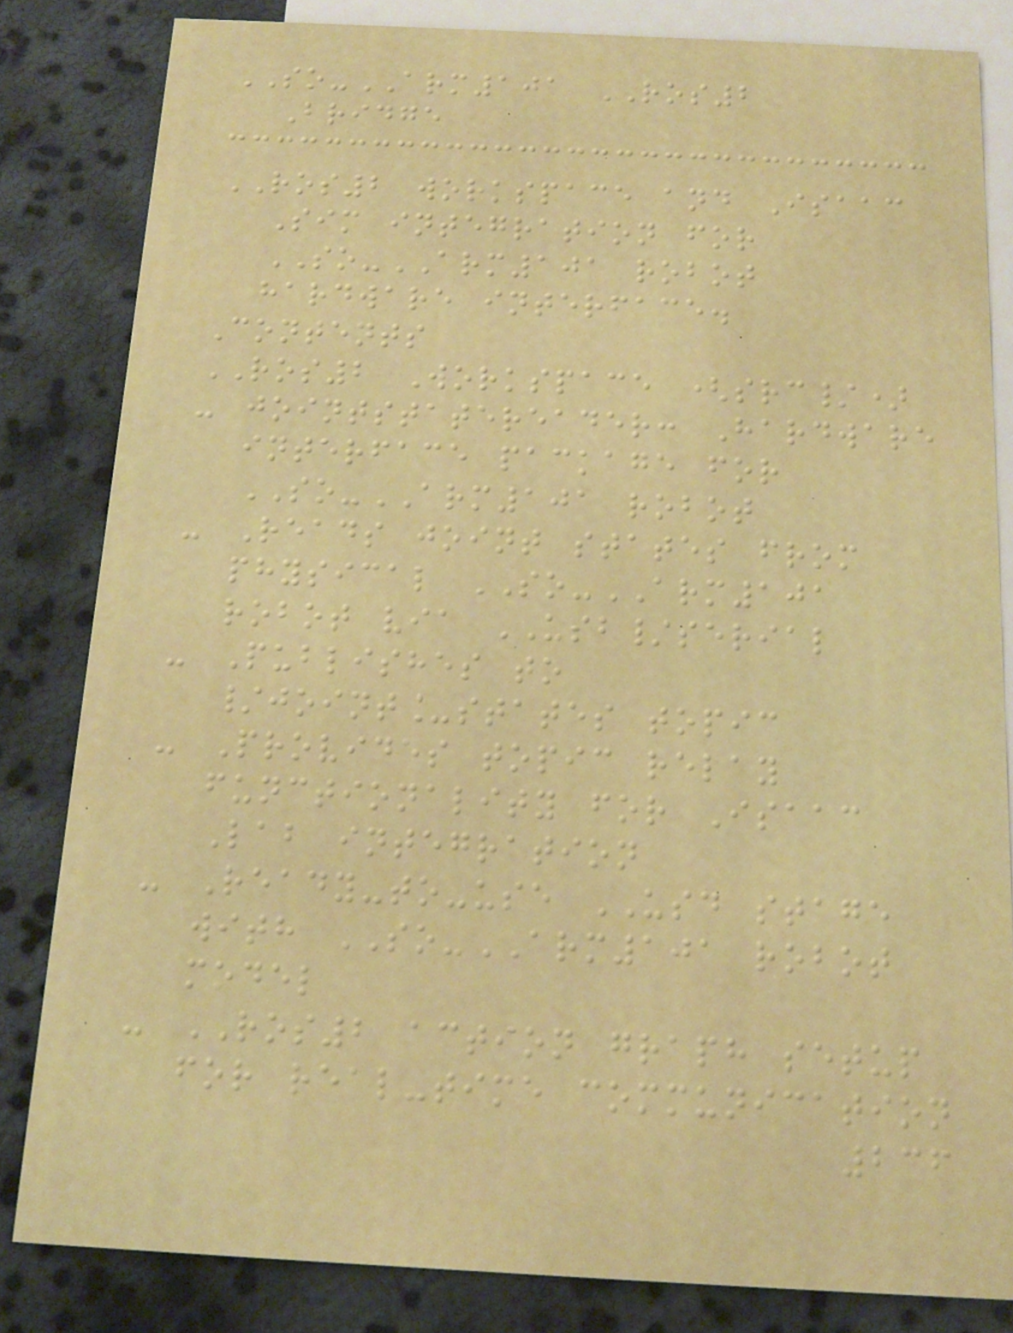SO-ARM101 ROS2
Bridge
ROS2 workspace and Isaac
Sim integration for
SO-ARM101 robot
hardware interface.
Contents
ROS2 Workspace (src/)
- jointstatereader: Hardware
interface package for
SO-ARM101 robot
- Reads joint states from
physical SO-ARM101
robot via USB/serial
- Publishes to
/joint_states topic
- Provides topic relay
functionality for Isaac
Lab integration
- Ready-to-use USD stage
with SO-ARM101 robot
model
- ROS2 action graph setup
for real-time communication
236
